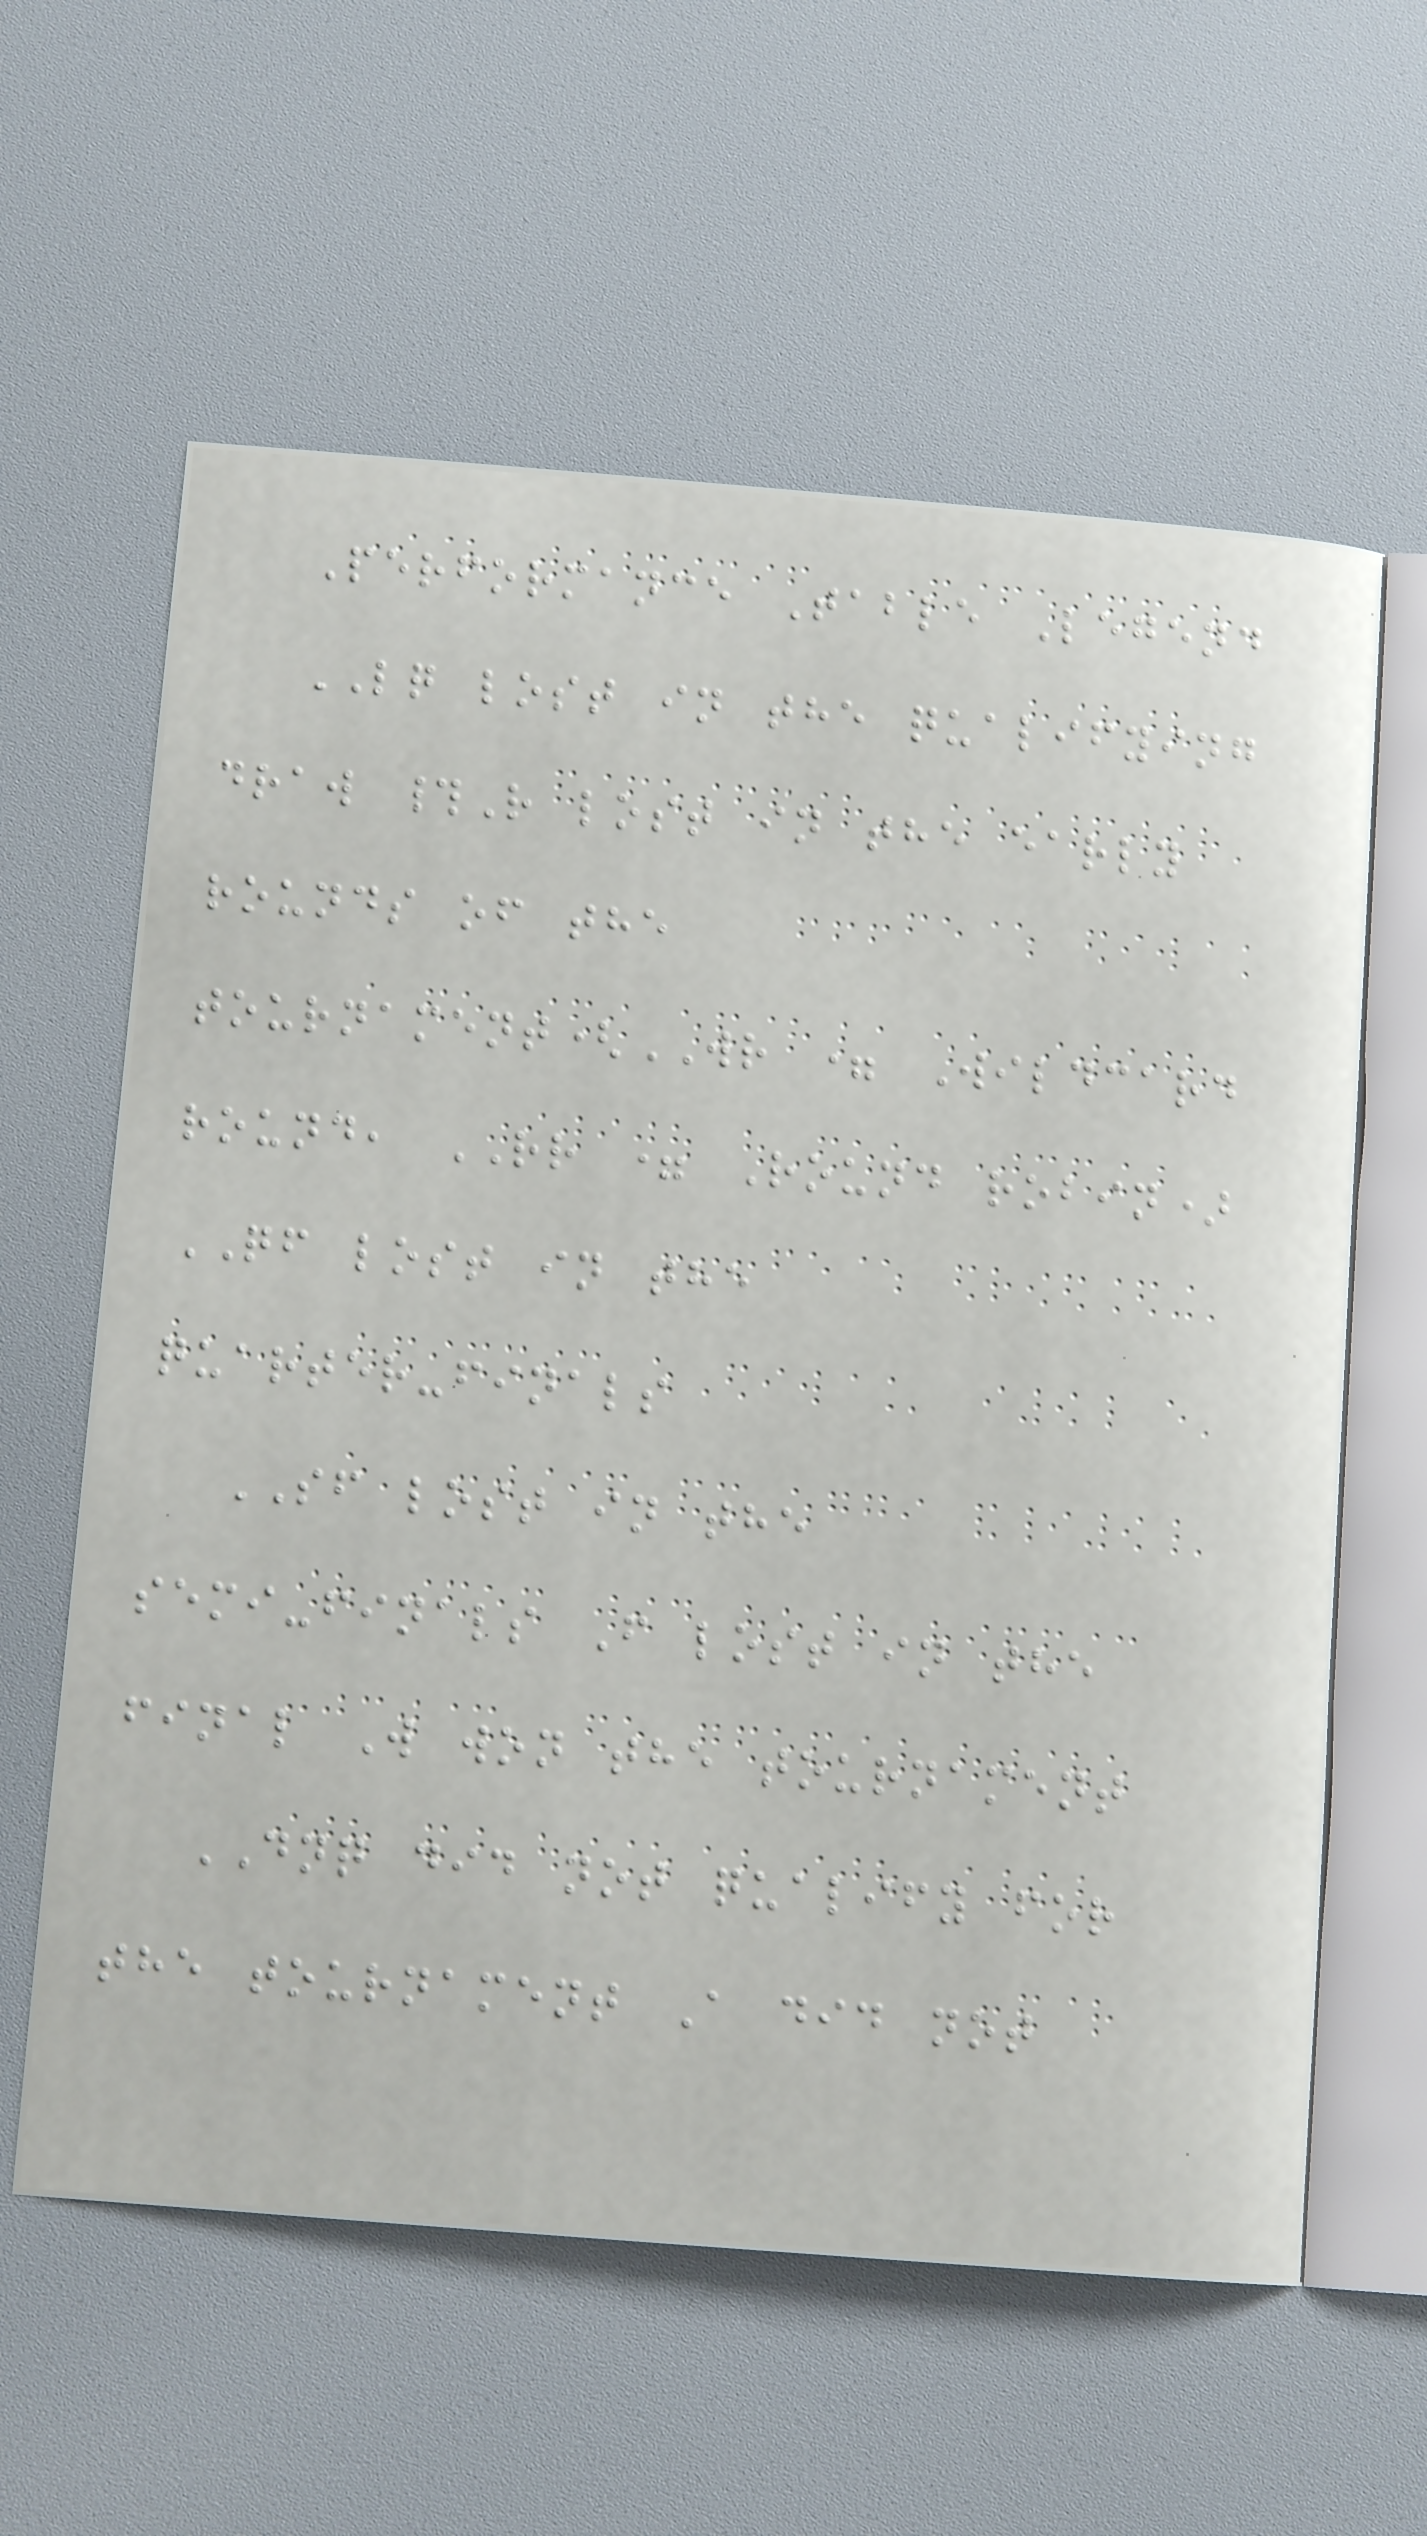Performance Table Legend
LQ lost in the qualifying
draw #R lost in the early
rounds of the
tournament(WR = Wildcard
round, RR = Round robin)
QF lost in the
quarter-finals
SF lost in the
semi-finals F lost in the
final W won the tournament
DNQ did not qualify for
the tournament A did not
